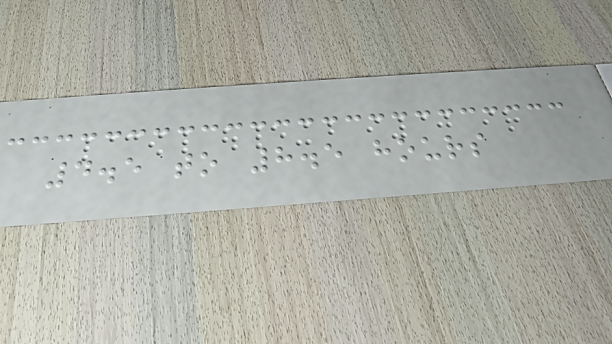4.5 to 8.5 hours
